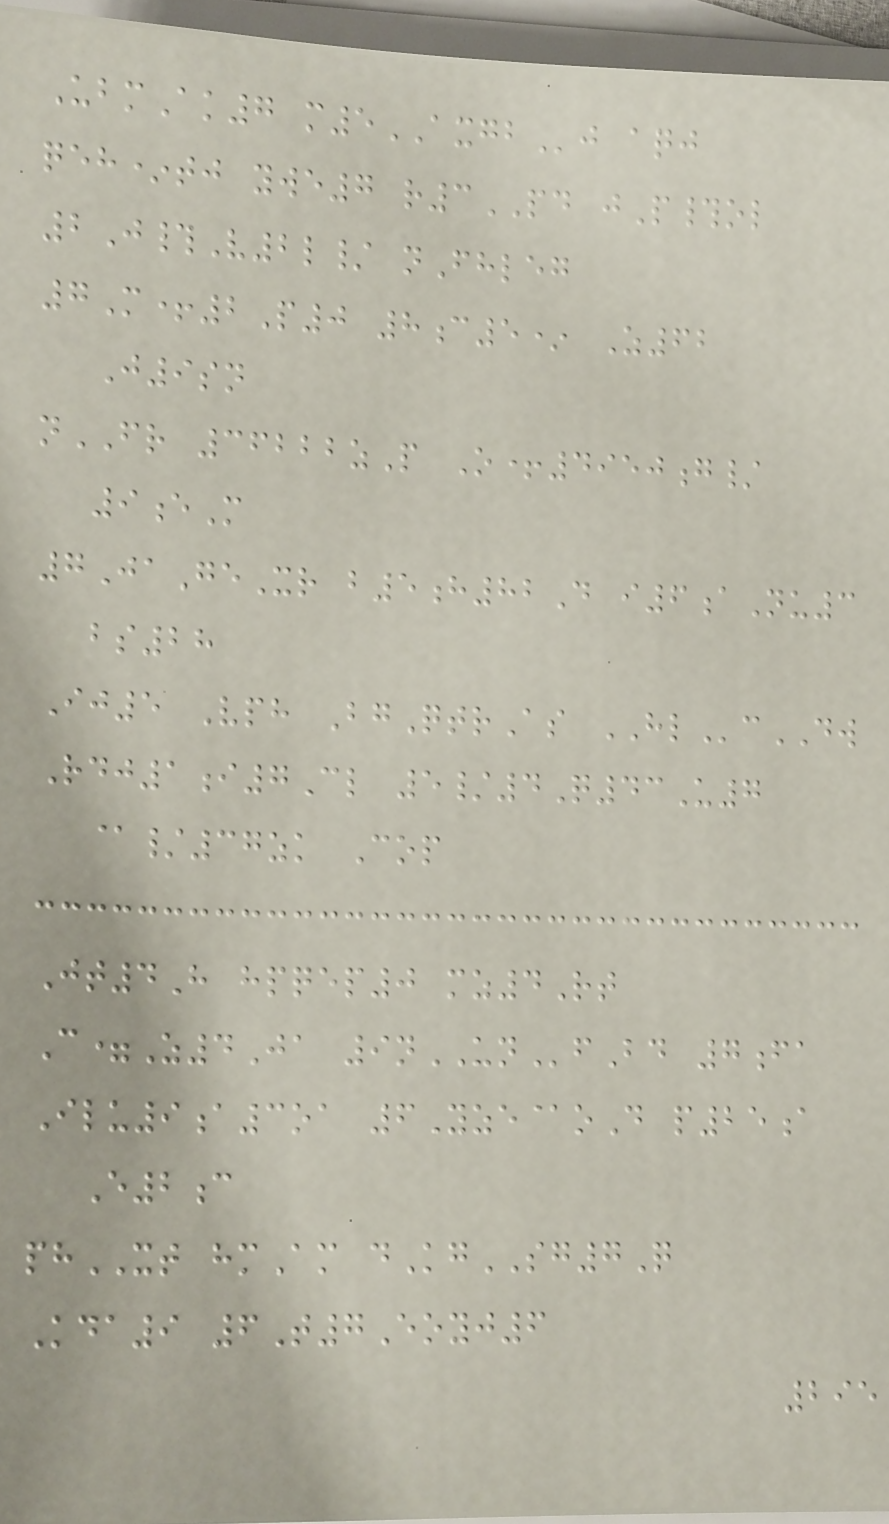UbmAk7 m5AXGBj aqj
qeh*tj ywe7 r3PD jP#ol
2J#V2l/ nFhleg
7M+2P0 8c5* Z62
J9sn
nFR 36222zP O+4950g/
9eM
7JaGeXr b5h82D i6aNu3
bs28
Ij5 Vph BgQtrAs HLcDW
Rdj1i7Cl 5/4Q43U7
@/37zk Cop
Jt4H hpqep0 mz4Rt
C=Z4Ja 9nUNfBd 7fa
Ilu9a3oa 6Yze@oD p25a
E2c
phXT hmAm dKgSG7Q
Kda9 6T7Eoyj6
295
